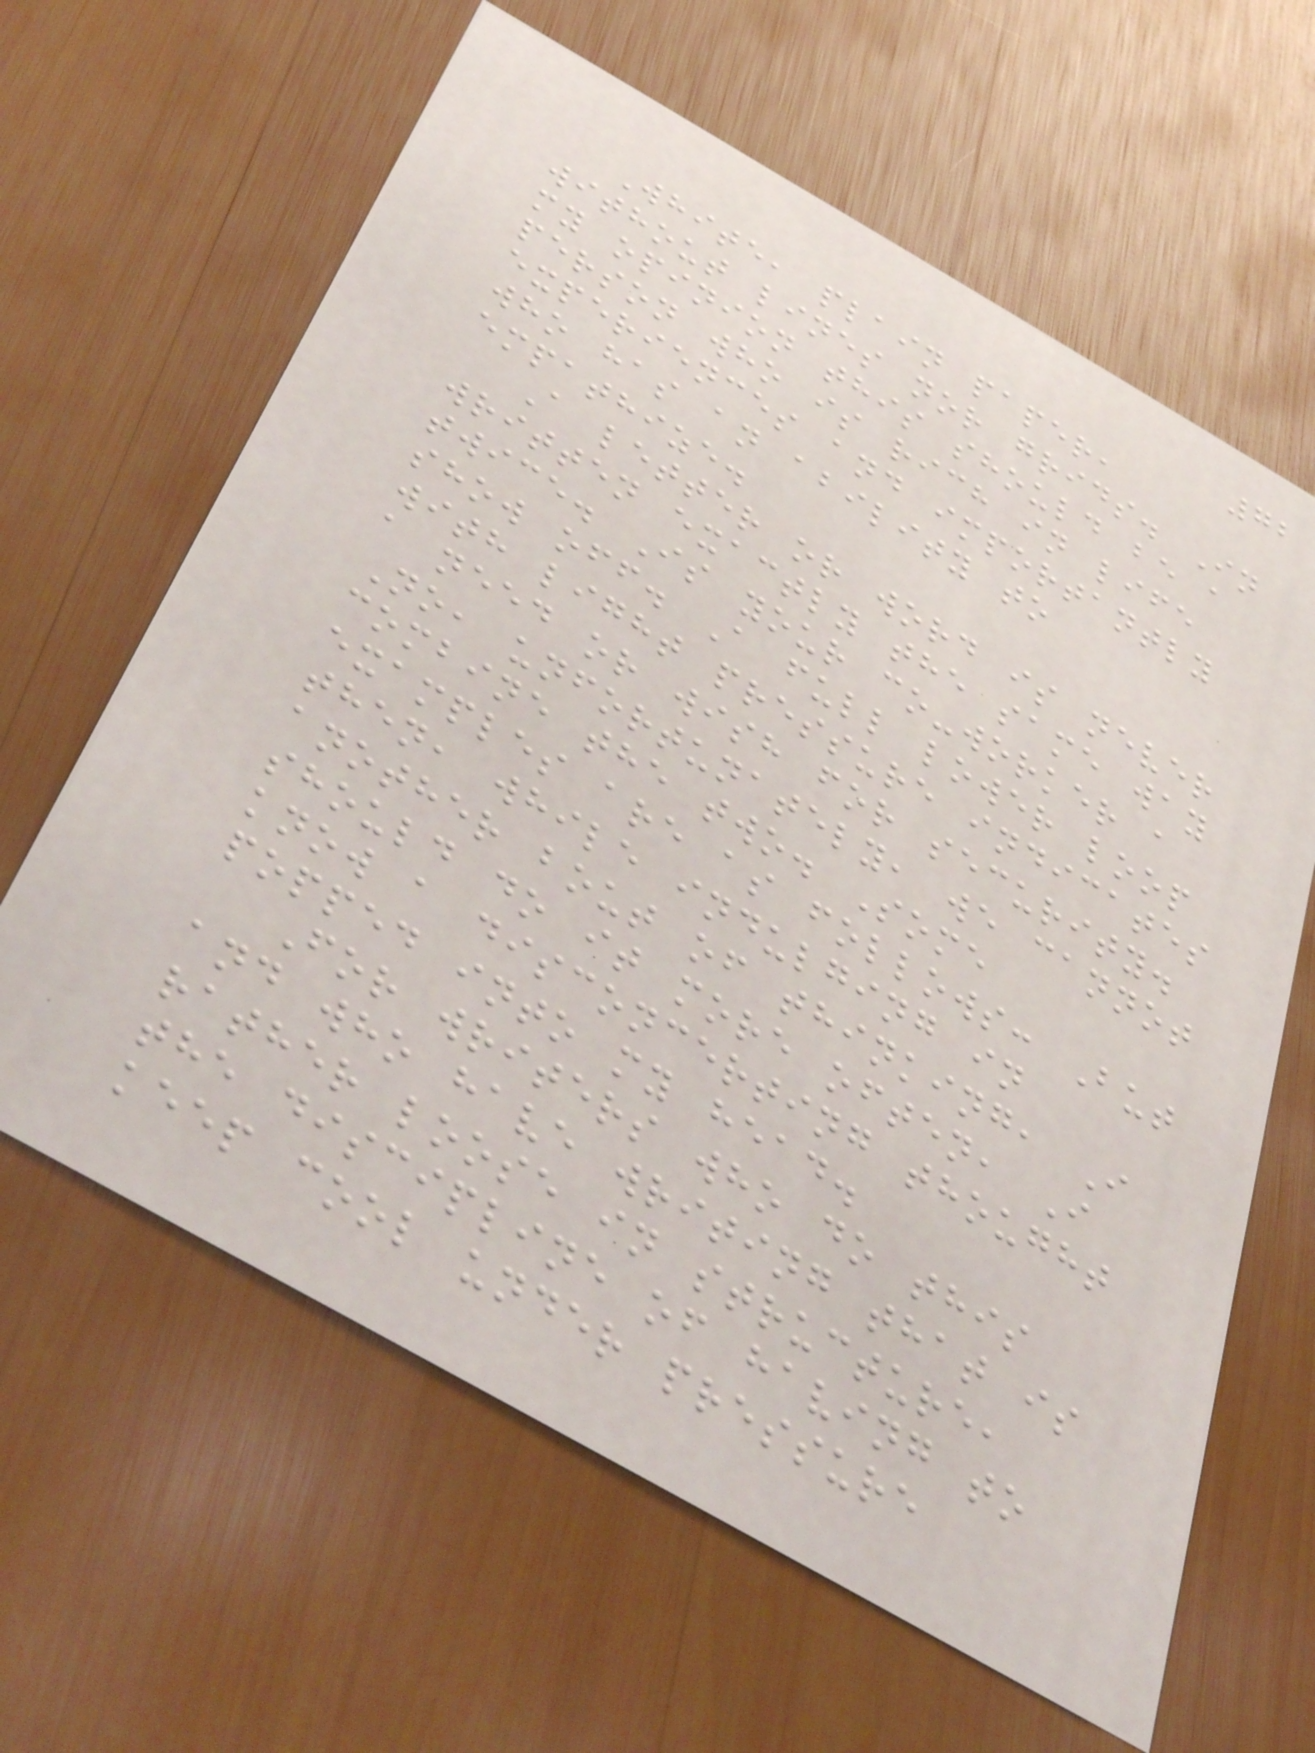72
White, plain paper,
without lines nor grids. In
my opinion this should be a
person who is rich in life
experiences and importantly
who has an ability to
empathize.
A letter or word is never
written exactly the same way
twice. Is your co-worker a
show off. A full lower loop
with light pressure indicates
a need or wish for security.
No, unfortunately, we cannot
combine the two. Some
examples are as follows: But
then, while indulging in
another bout of thinking, I
should do it more often, I
know a disconcerting thought
popped into my head.
For writers who do this
and who have writing that is
rather loose in structure,
the discipline of having to
keep cool under pressure
